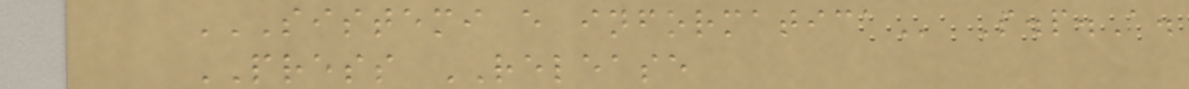SISTEMI E INFORMATICA S.p.A.
PRESS RELEASE
